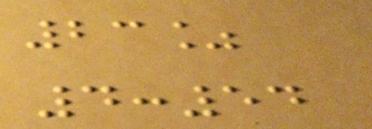23%
4:54
